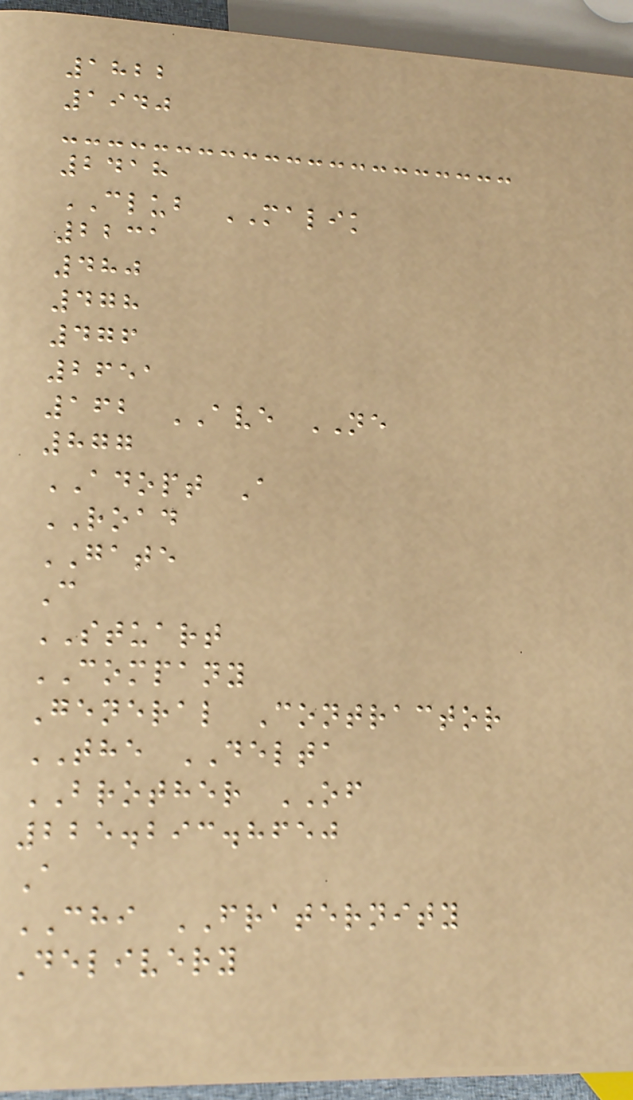1822
1940
2418
CLUB MALIK
2231
480
478
476
2651
162 AVE NE
877
ADOPT A
ROAD
GATE
C
STUART
COMPANY
General Contractor
THE DELTA
BROTHER OF
225.293.8650
A
CHI FRATERNITY
Delivery
